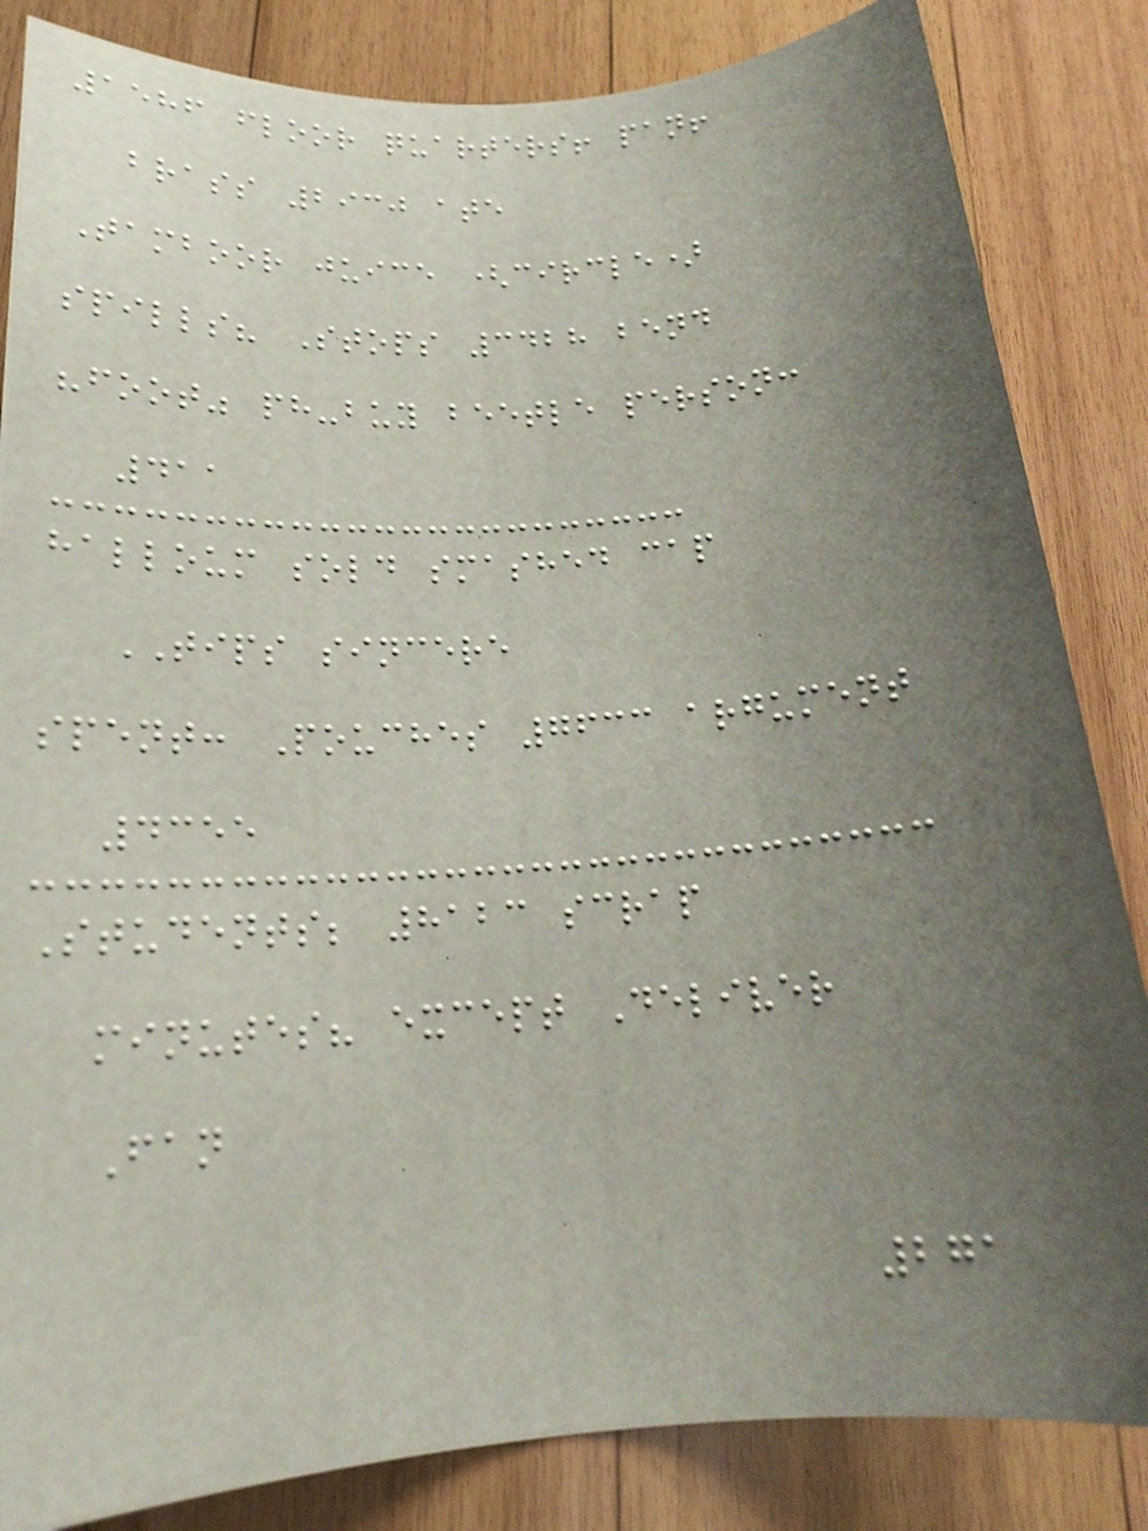1586 floor quarters! pan!
brass 2930 ate
Tamboor juice (circle)
spills? Stops 3428 bend
"foot" ph-buy beetle person:
411
halloum sold smashed cap
TIPS sincere
spent: Pouches 7633 argument
4355
Students; 8123 scrap
minutes? except Deliver
Fan
271
